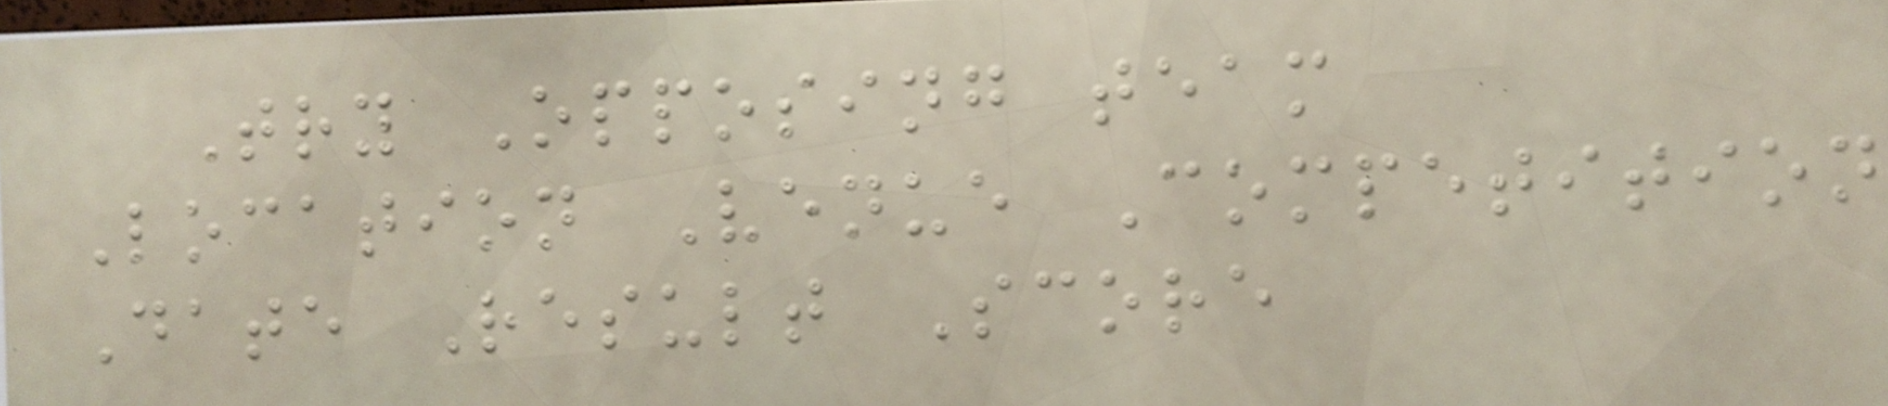Try Opposing team
Location Venue Competition
Date Result Score
